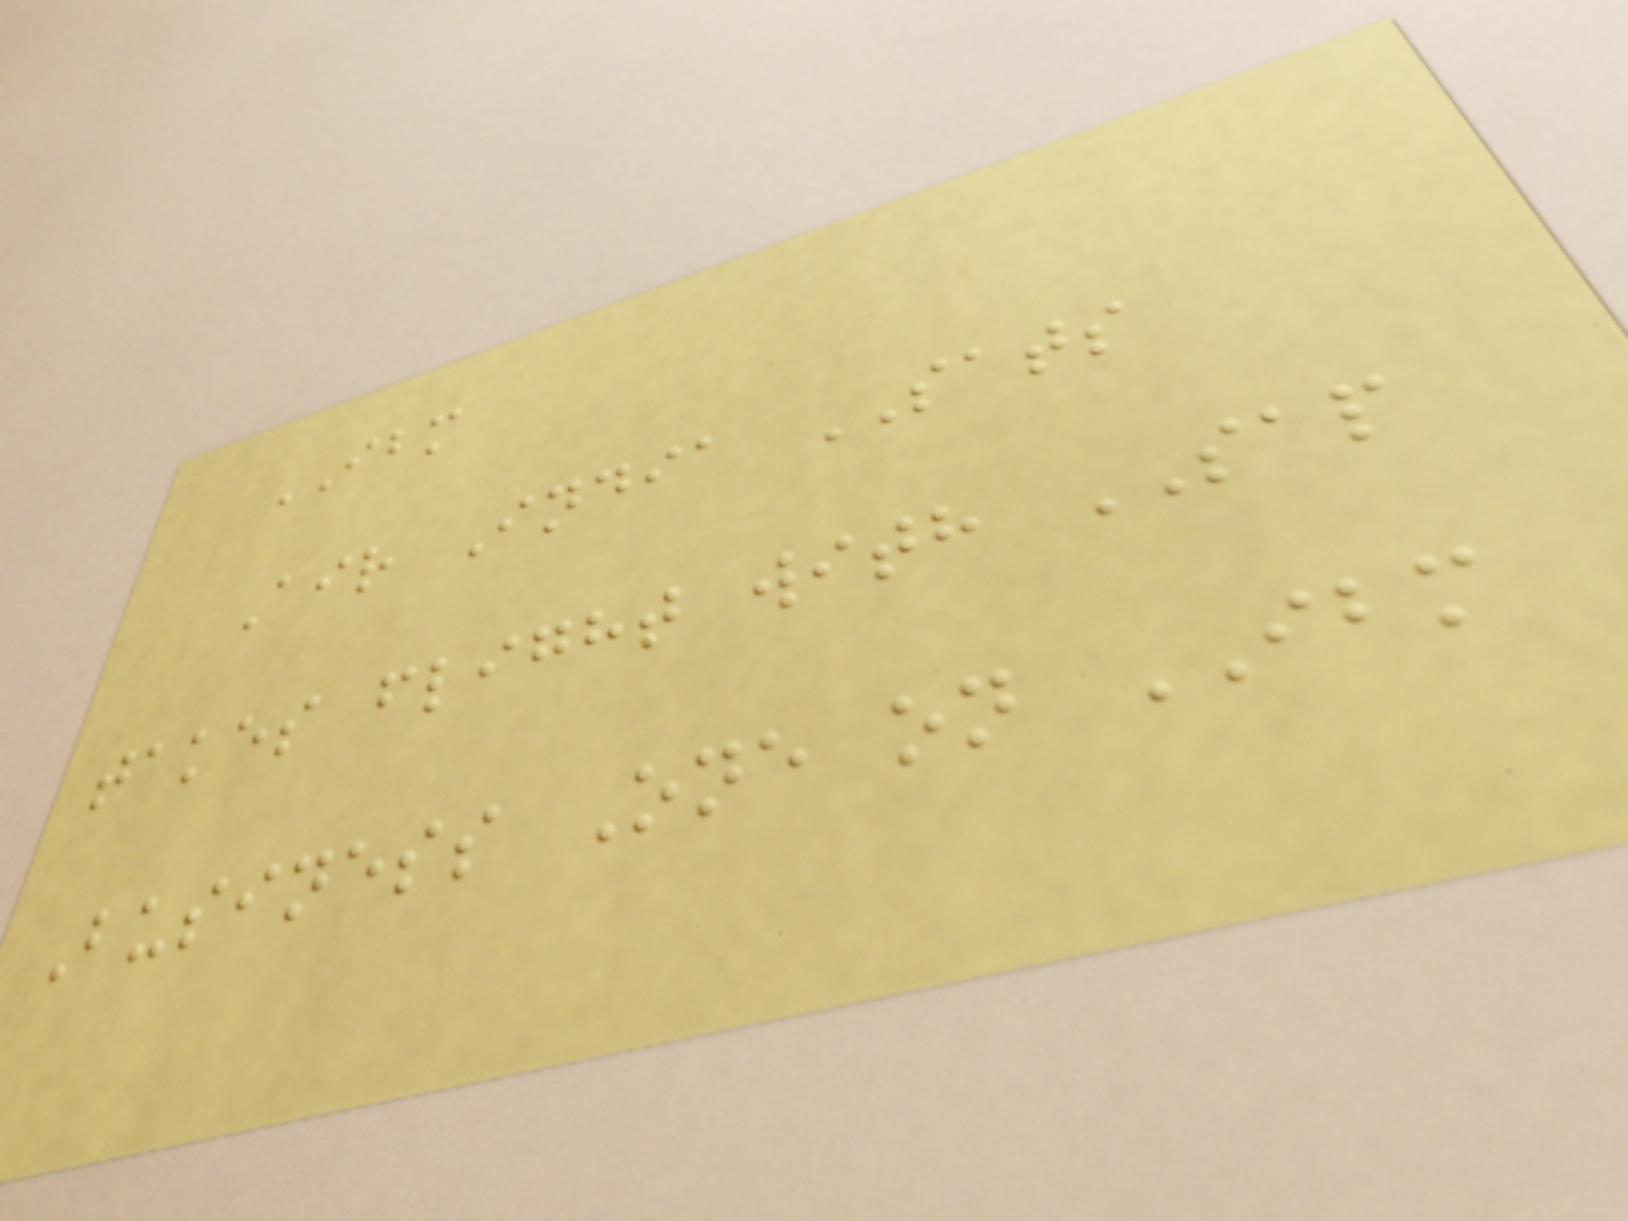IBM
Air India SATS
takes flight with SAP
Business One on IBM
